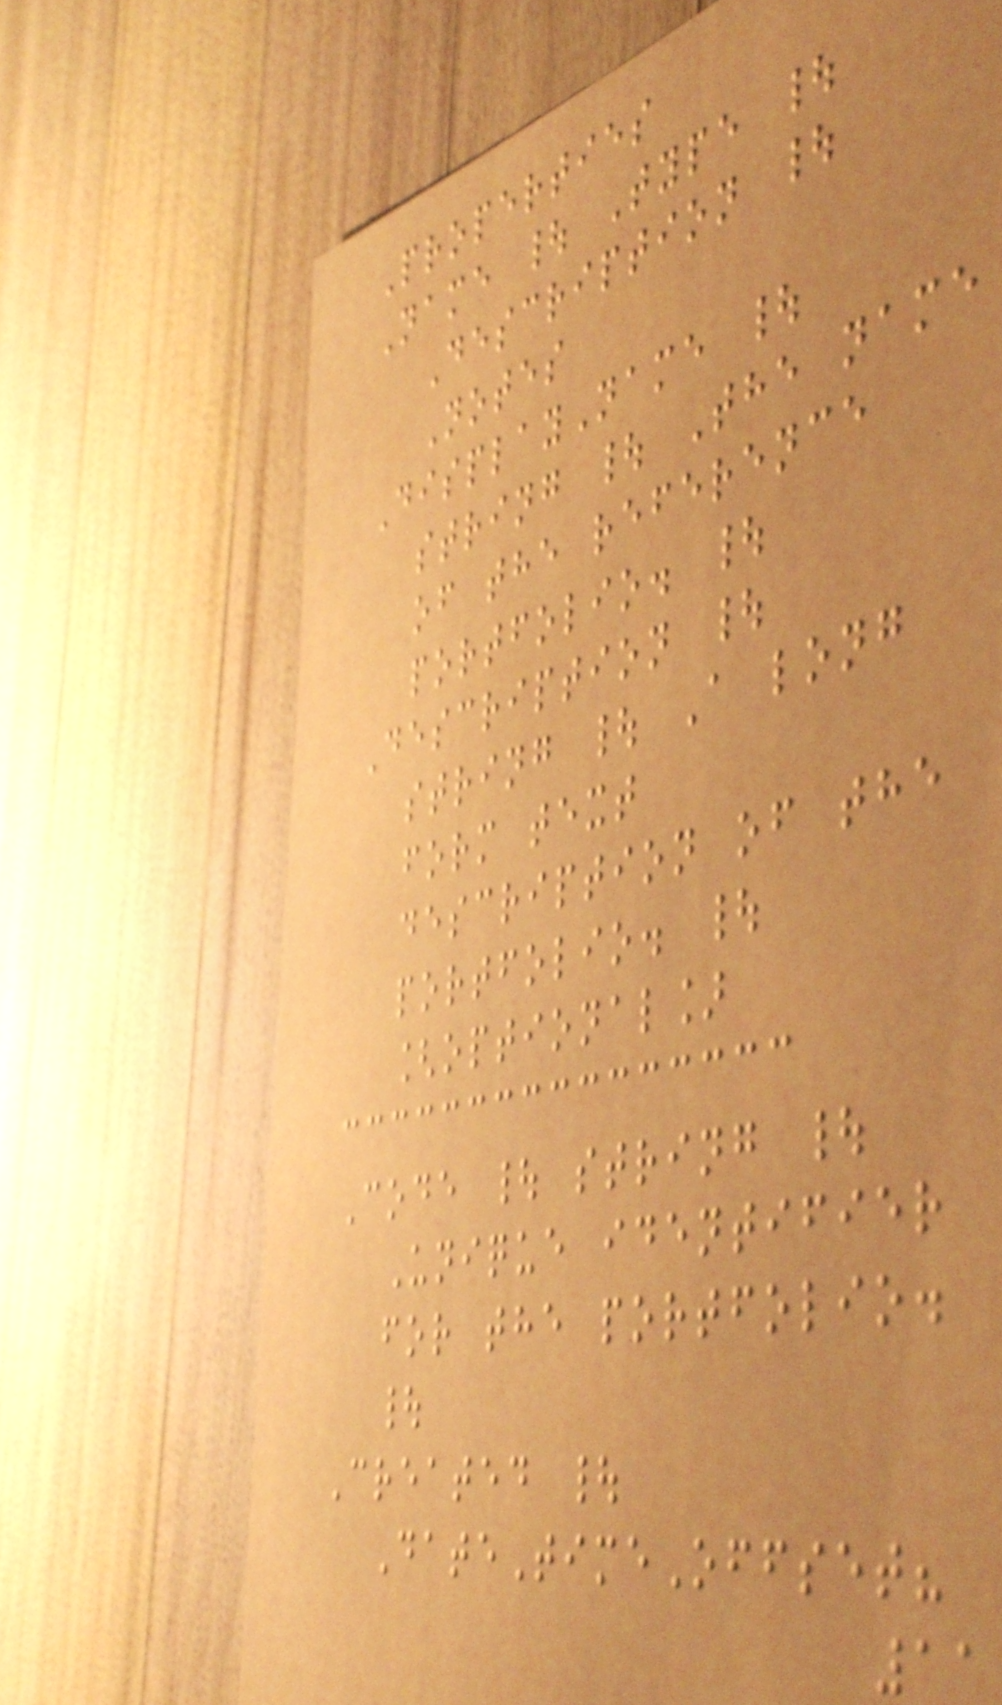Properties
Name | Type |
Description |
Notes
DisplayName |
string | The name
of the reference
portfolio. |
Description |
string | A long
form text
description of the
portfolio. |
[optional]
Code | string |
Unique identifier
for the portfolio.
|
Created |
DateTimeOffset?
11
